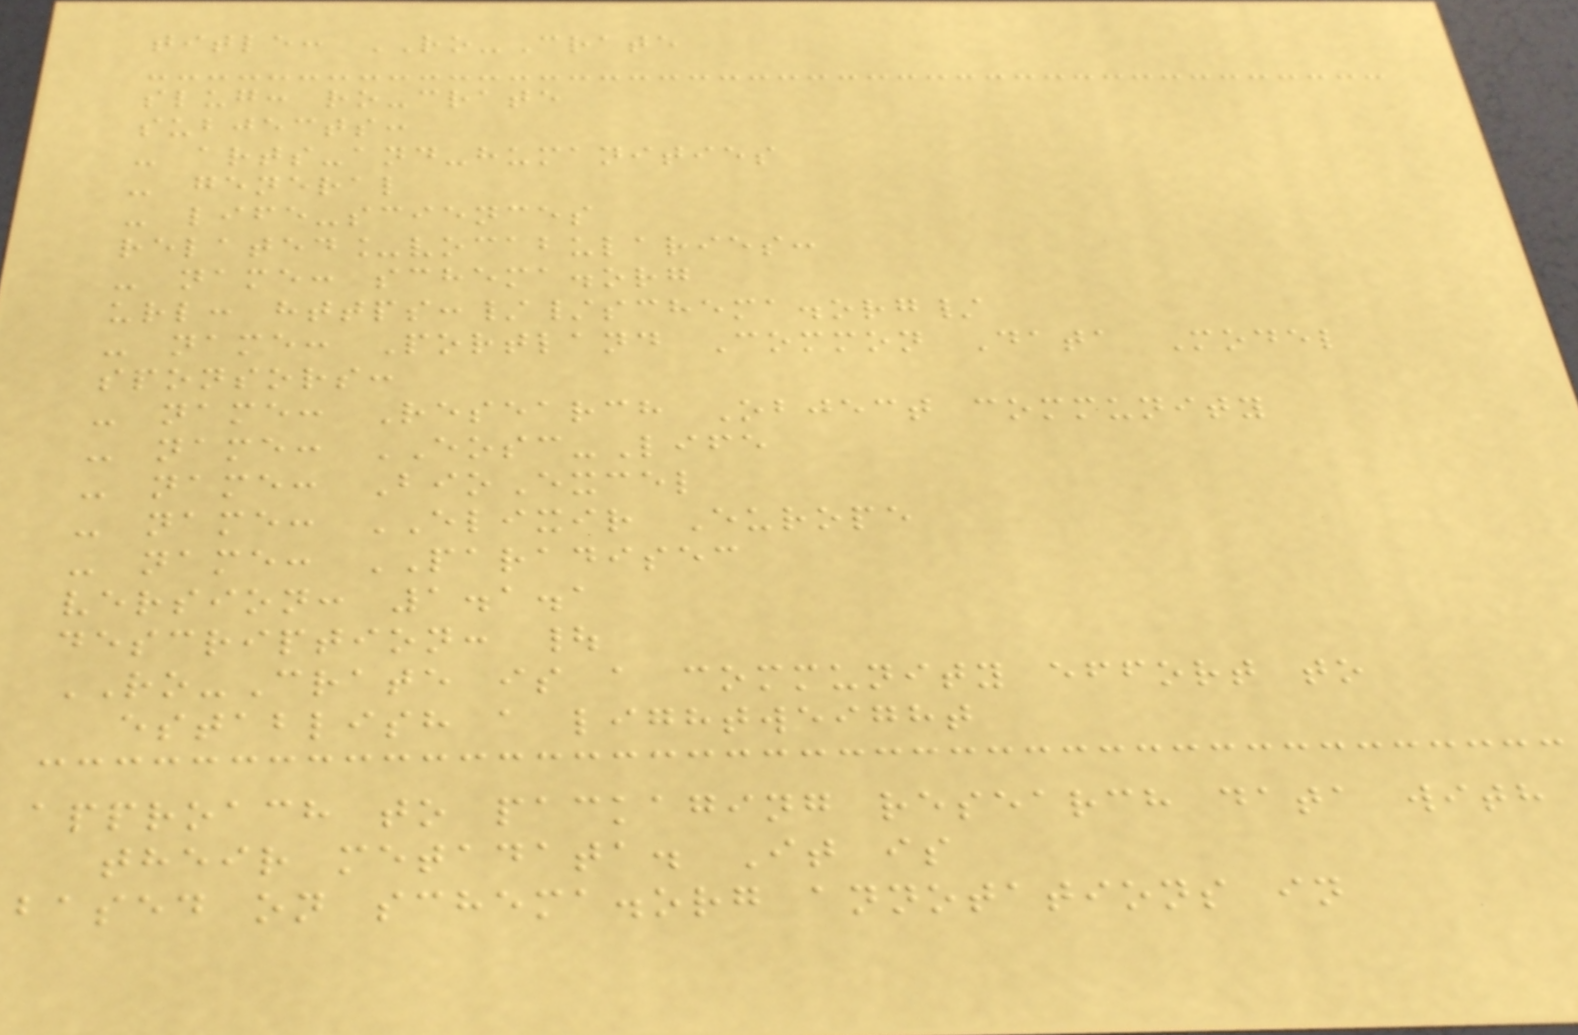title: RO-Crate
slug: ro-crate
subjects:
- arts-and-humanities
- general
- life-sciences
related_vocabularies:
- name: schema.org
url: https://schema.org/
- name: Portland Common Data Model
sponsors:
- name: Research Object community
- name: EOSC-Life
- name: BioExcel
- name: ELIXIR Europe
- name: PARADISEC
version: 1.1.1
description: |
RO-Crate is a community effort to
establish a lightweight
approach to packaging research data with
their metadata. It is
based on schema.org annotations in
